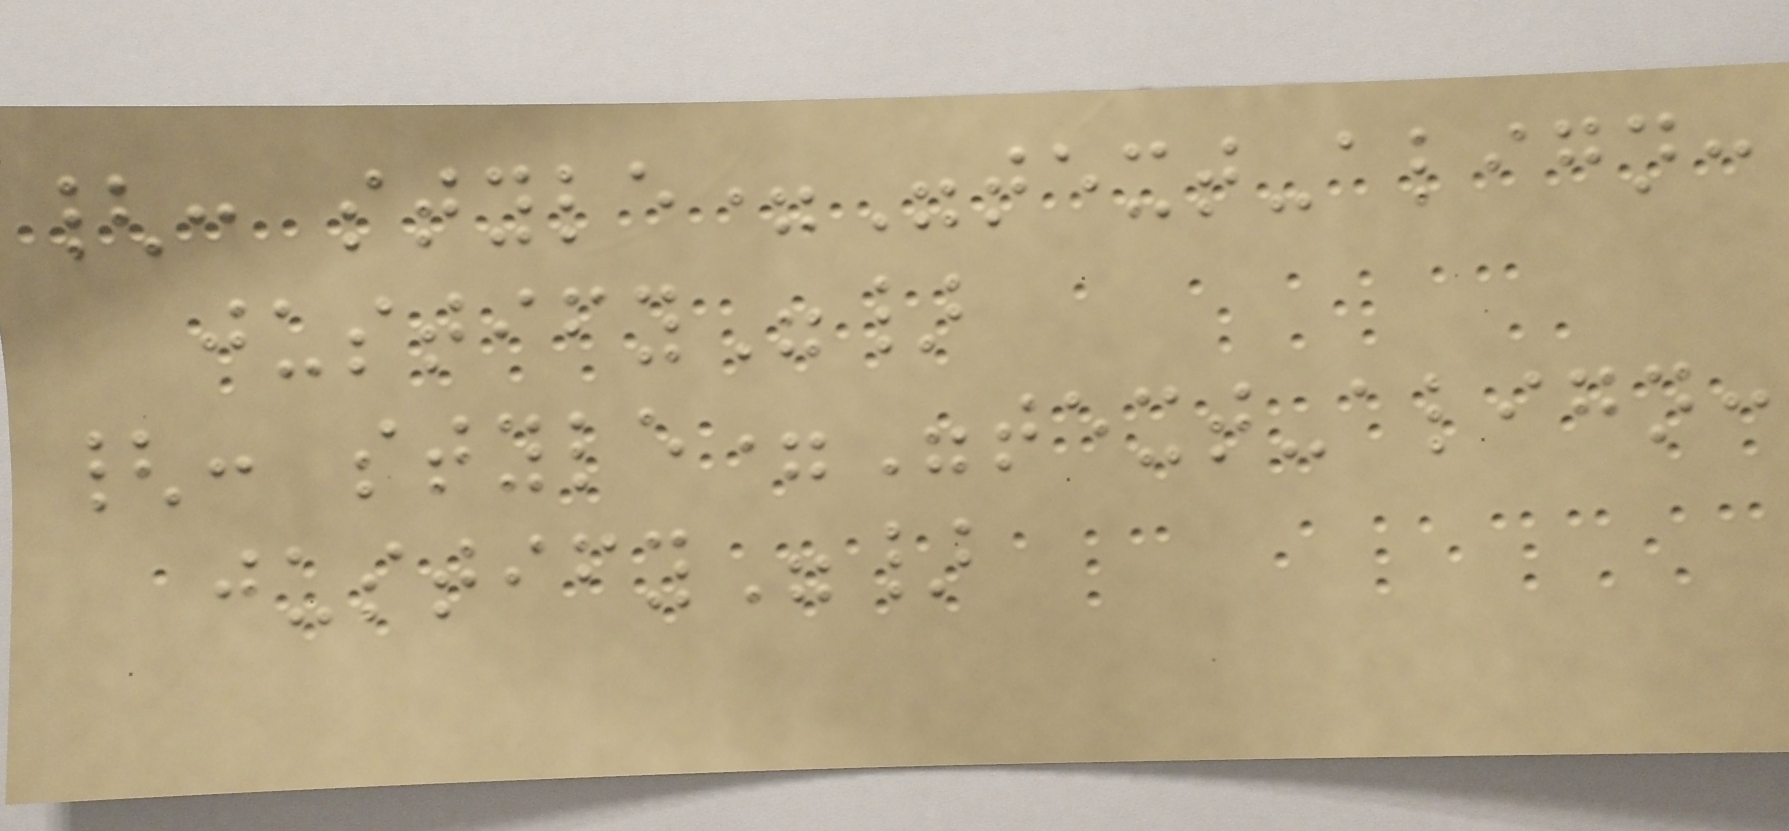{: style="text-align:
justify"}
{: style="text-align:
justify"}
